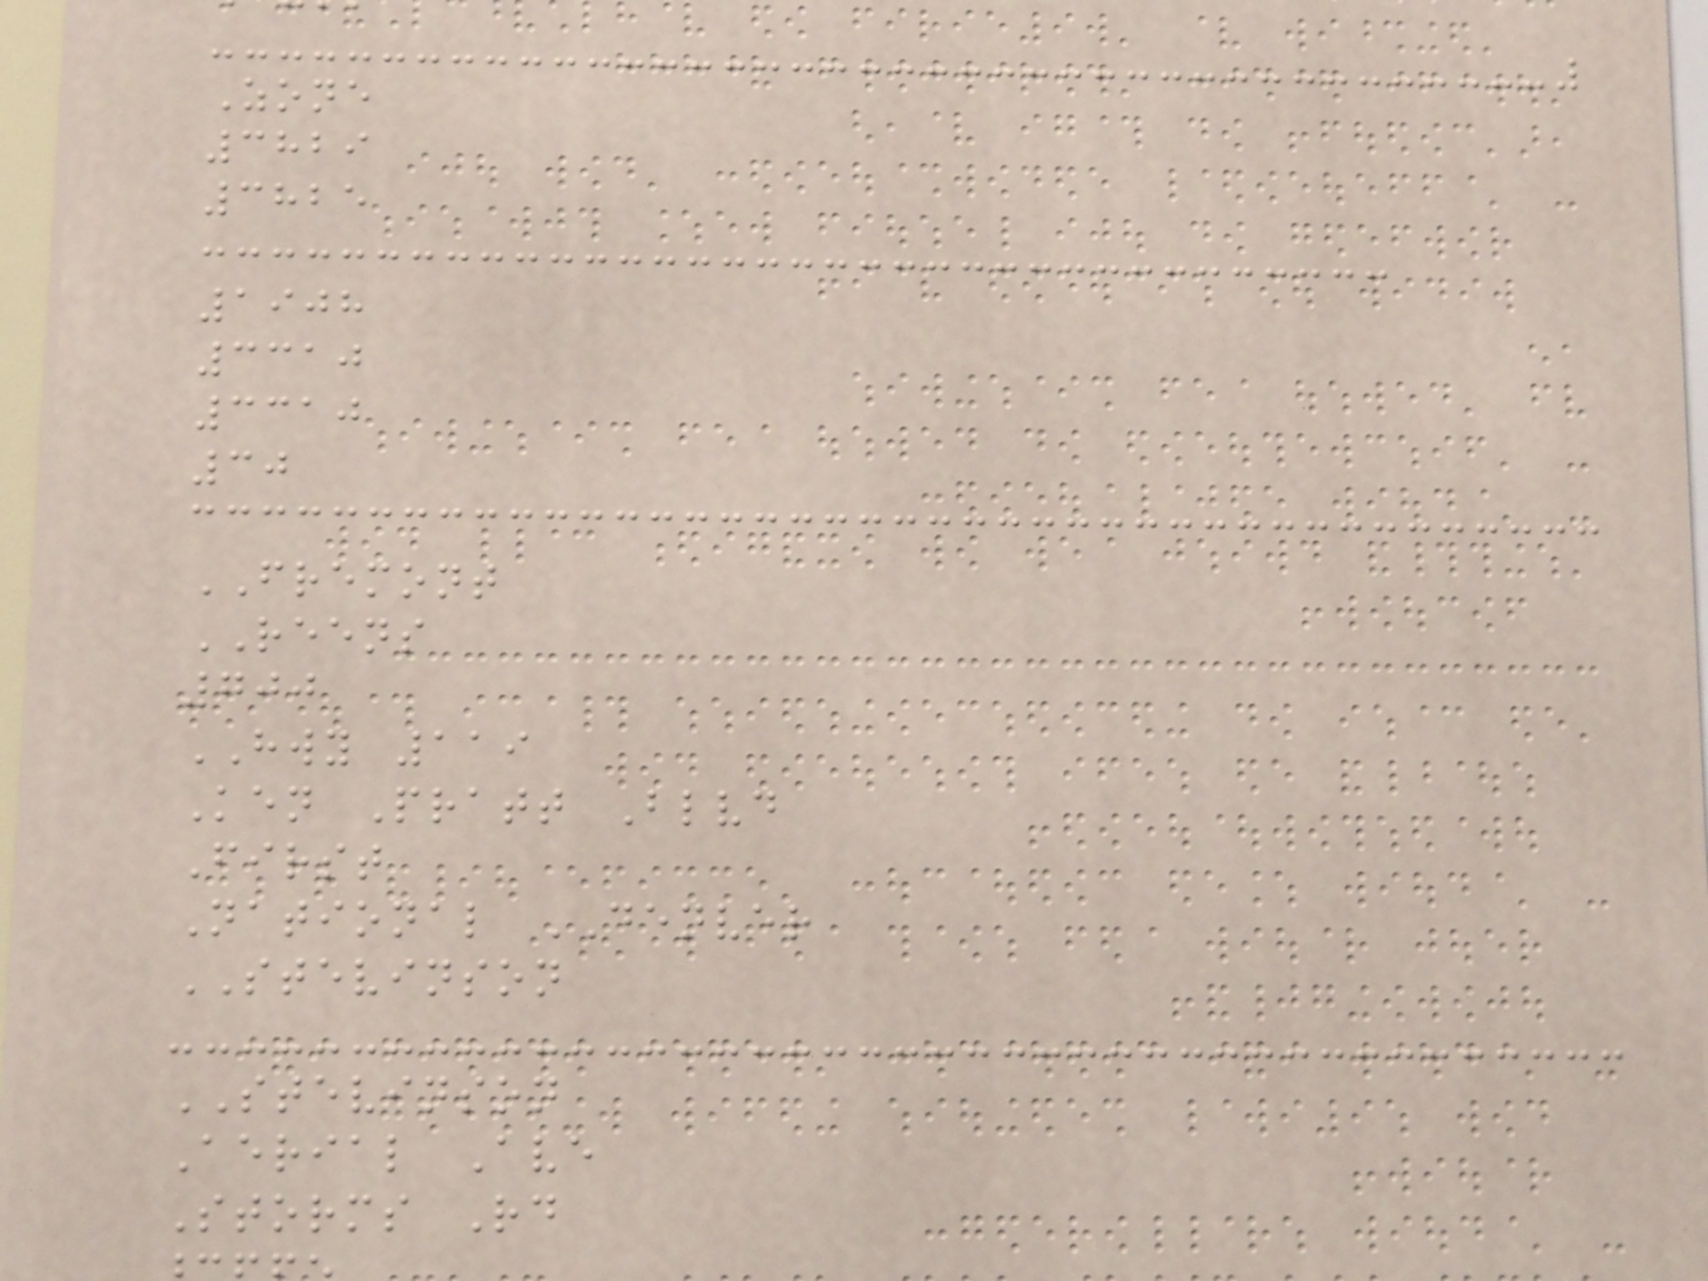Zone
3829
3825
1908
3310
3310
30
FREMONT
REENS
700
HWY 119
Ken Pratt Blvd
First
National DENVER
STEVINSON
STEVINSON
Aerial Ave
Storms Rd
